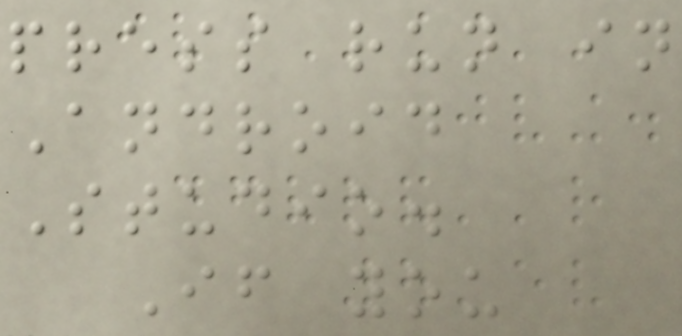press run in
Android
Studio.
If you
